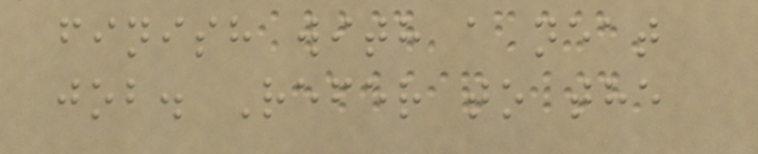finish with a neat
job. Refer to the
